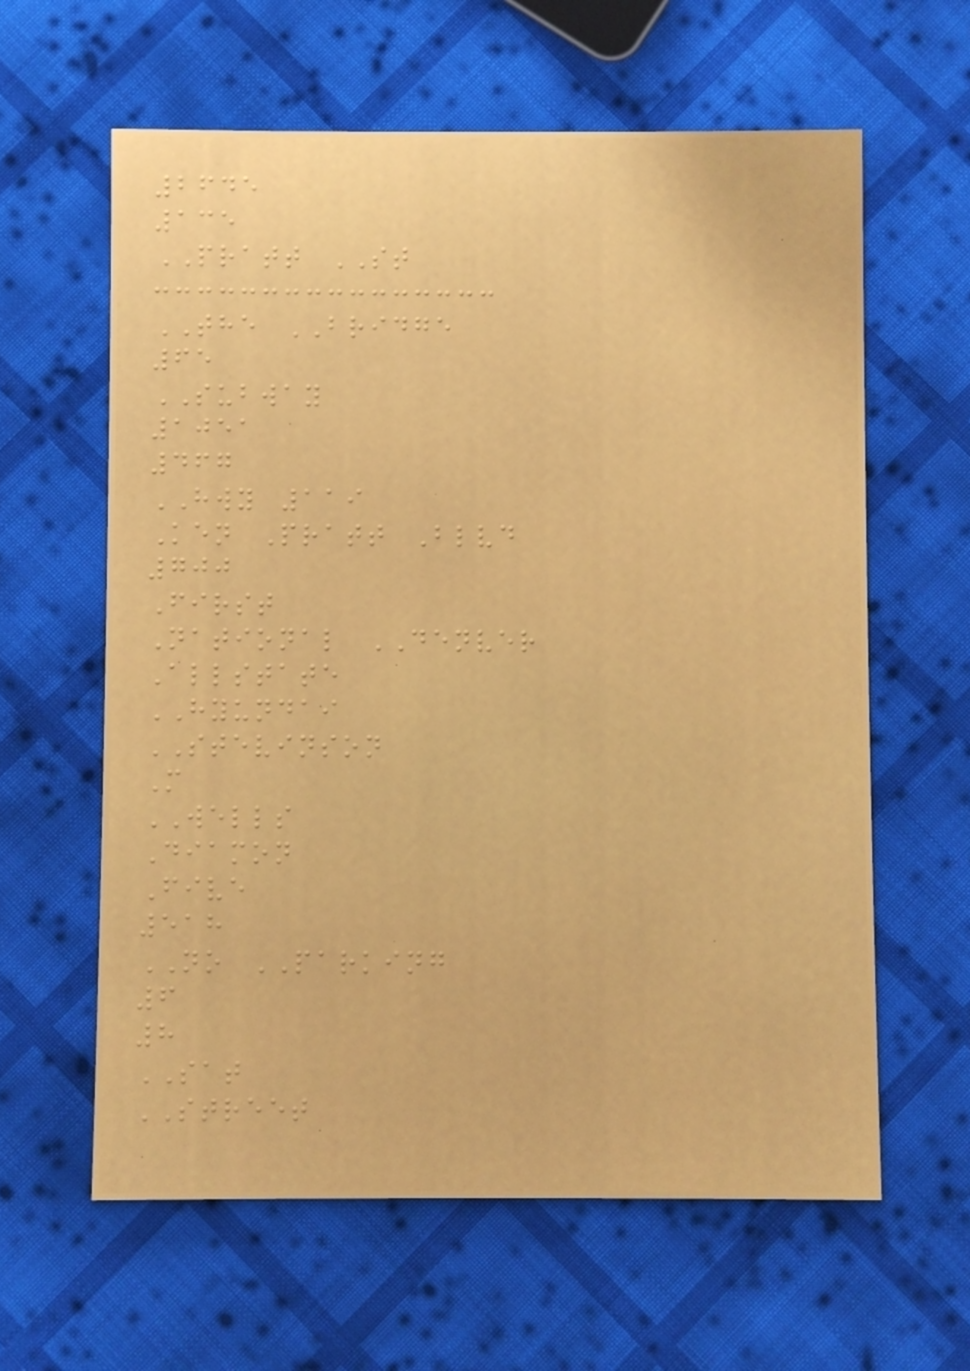2645
135
PRATT ST
THE BRIDGE
65
SUBWAY
1051
467
HWY 119
Ken Pratt Blvd
700
First
National DENVER
Allstate
HYUNDAI
STEVINSON
M
WELLS
Diamon
Five
518
NO PARKING
6
8
SAT
STREET
